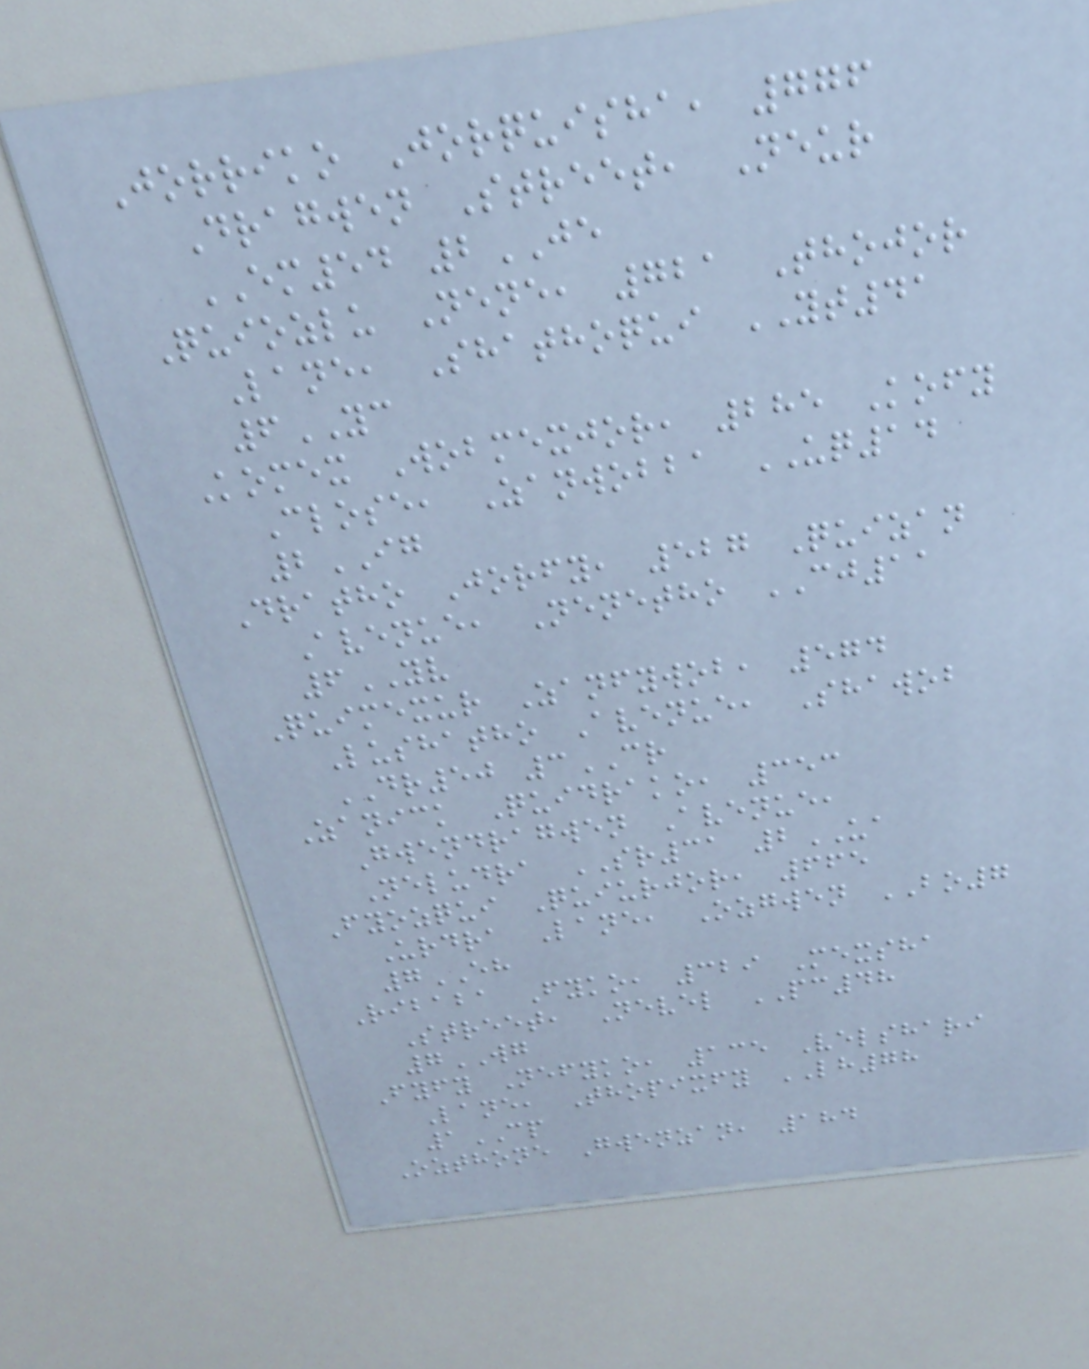Jorriko Jorquisha, 776
Dragwen Street, Neur
EM54 2JE
Quiozlu Nene, 721 Thojor
Lane, Shathoqui YT41
6YC
Komex Wobmexjor, 285 Kofy
Close, Zanwobba UQ14
2IG
Dratho Jorfy, 527 Quizan
Avenue, Nenetho CJ11
6YV
Quimexur Zanfywob, 574
Lushatho Avenue, Shawob
DR50 3CR
Zanick Quidrako, 353
Gwendragwen Avenue,
Neludra SR31 2UA
Fyozqui Quiurjor, 665
Urdra Lane, Ozgwen BO7
7EH
Ribaba Fyko, 329 Mexsha
Street, Nevel PC48
7WG
Fyfy Nefyko, 135 Velshari
Lane, Thopixfy LH78
1CP
Ozthone Gwenzan, 184
